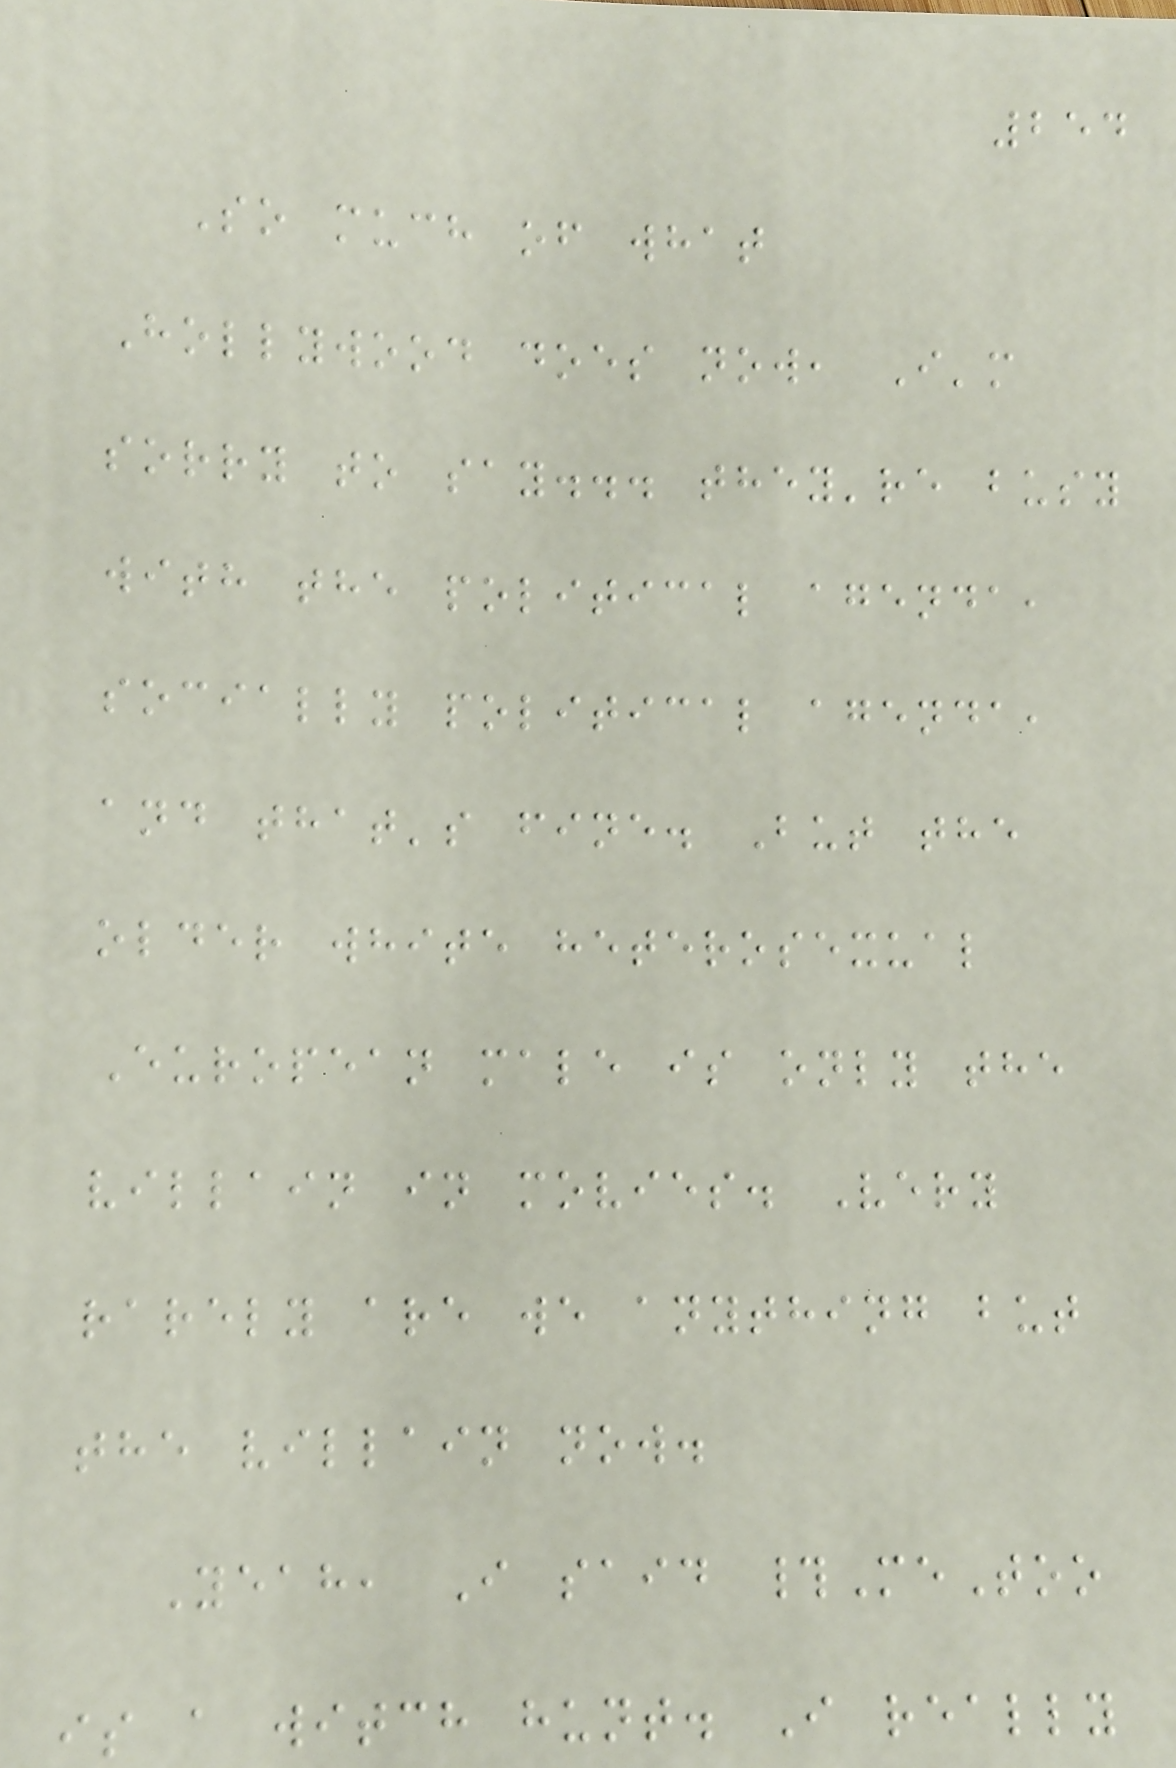254
So much of what
Hollywood does now, I'm
sorry to say... they're busy
with the political agenda,
socially political agenda,
and that's fine. But the
older white heterosexual
European male is only the
villain in movies. Very
rarely are we anything but
the villain now.
Yeah, I said #MeToo
is a witch hunt. I really
